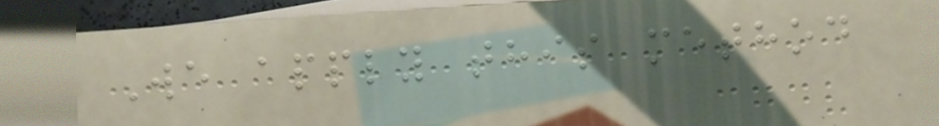We apply this method
